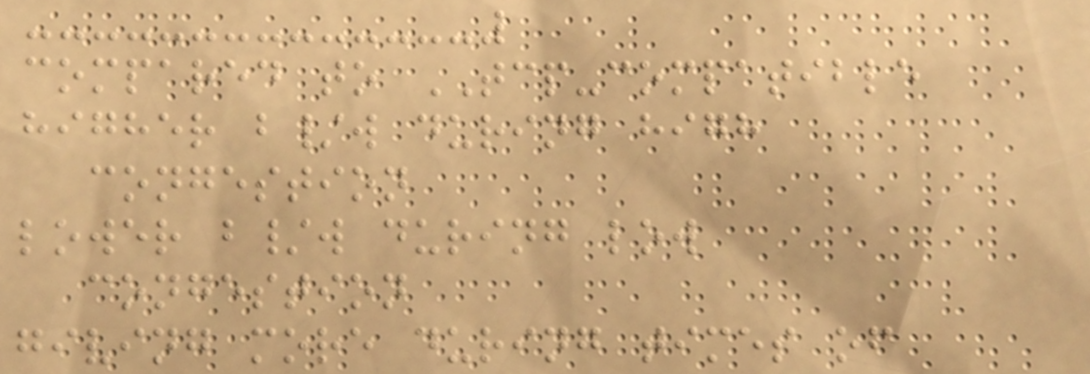compared to TCP-compatible
higher b/w during high
congestion
lower b/w during low
congestion
giving more during times of
